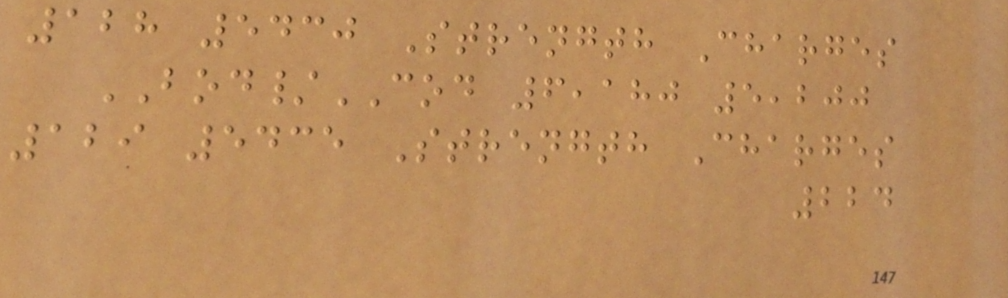128 5430 Strength Charges
BOD/COD 6,180 5,200
129 5435 Strength Charges
224
